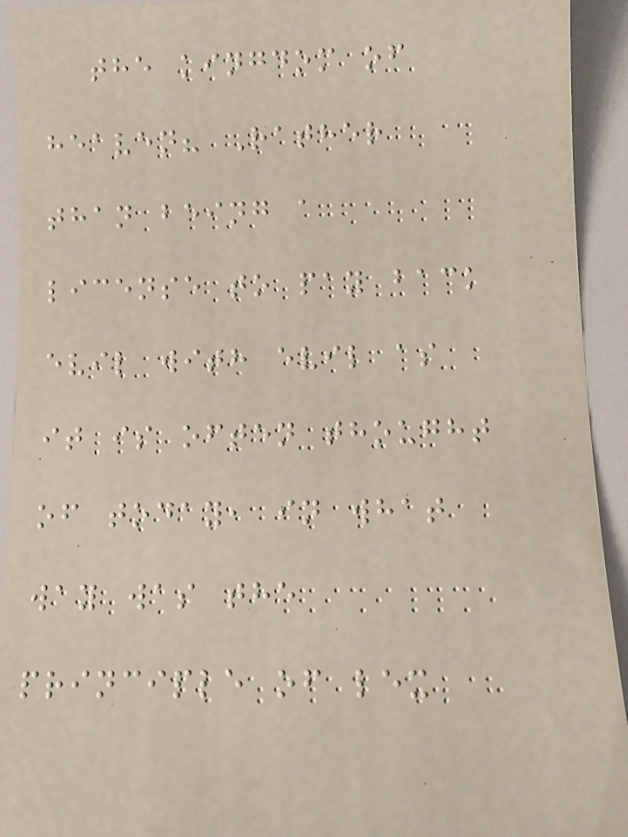the kingdom of
heaven? Rather
than being a
license to pay back
evil with evil as
it is often thought
of today, in what
way was the
principle of lex
